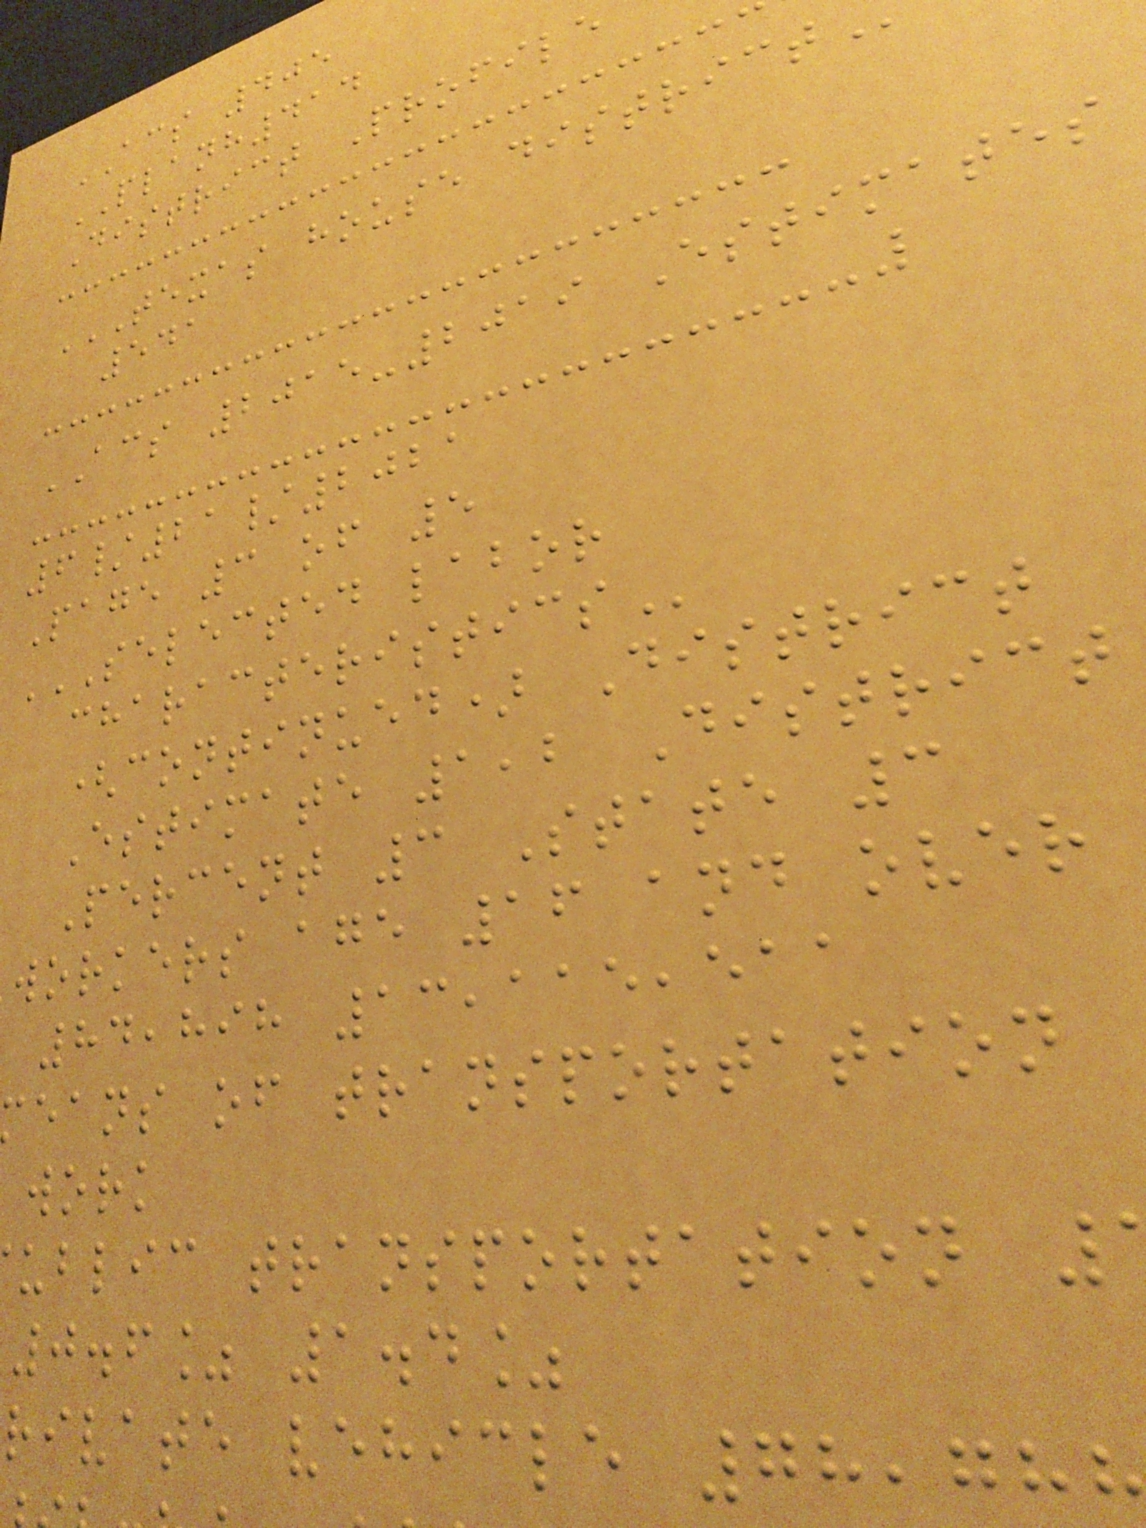ACS 405
PLANH414
District Profile
541
ACS 2015-2019 Estimates
6/21/2021
Page 3 of 5
SELECTED LABOR
(continued) District
Estimate 1,2 District
Percent 3 State 3
workers age 16 and over
84,898 13,115,511
eans of transportation
work
ublic transportation
0.6% 1.4%
rivate vehicle 78,78
